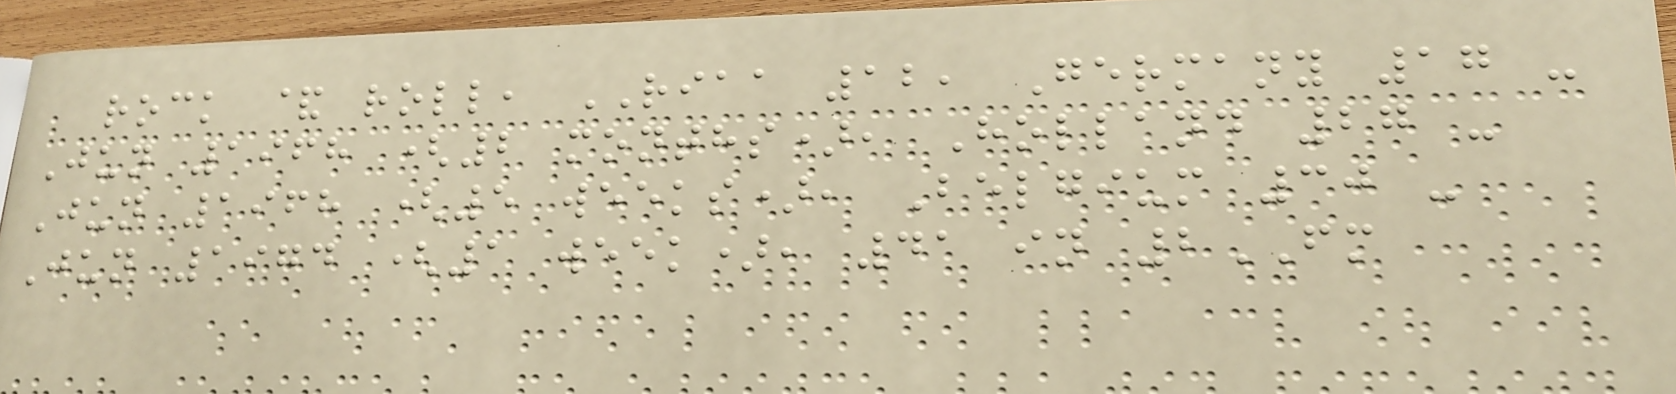rock & roll, RIAA 12, Germany 17 -
Jun 1968 (2 months), Holland 27 -
Jun 1968 (5 weeks), Belgium 30 -
Jun 1974 (1 week), 41 in 2FM
